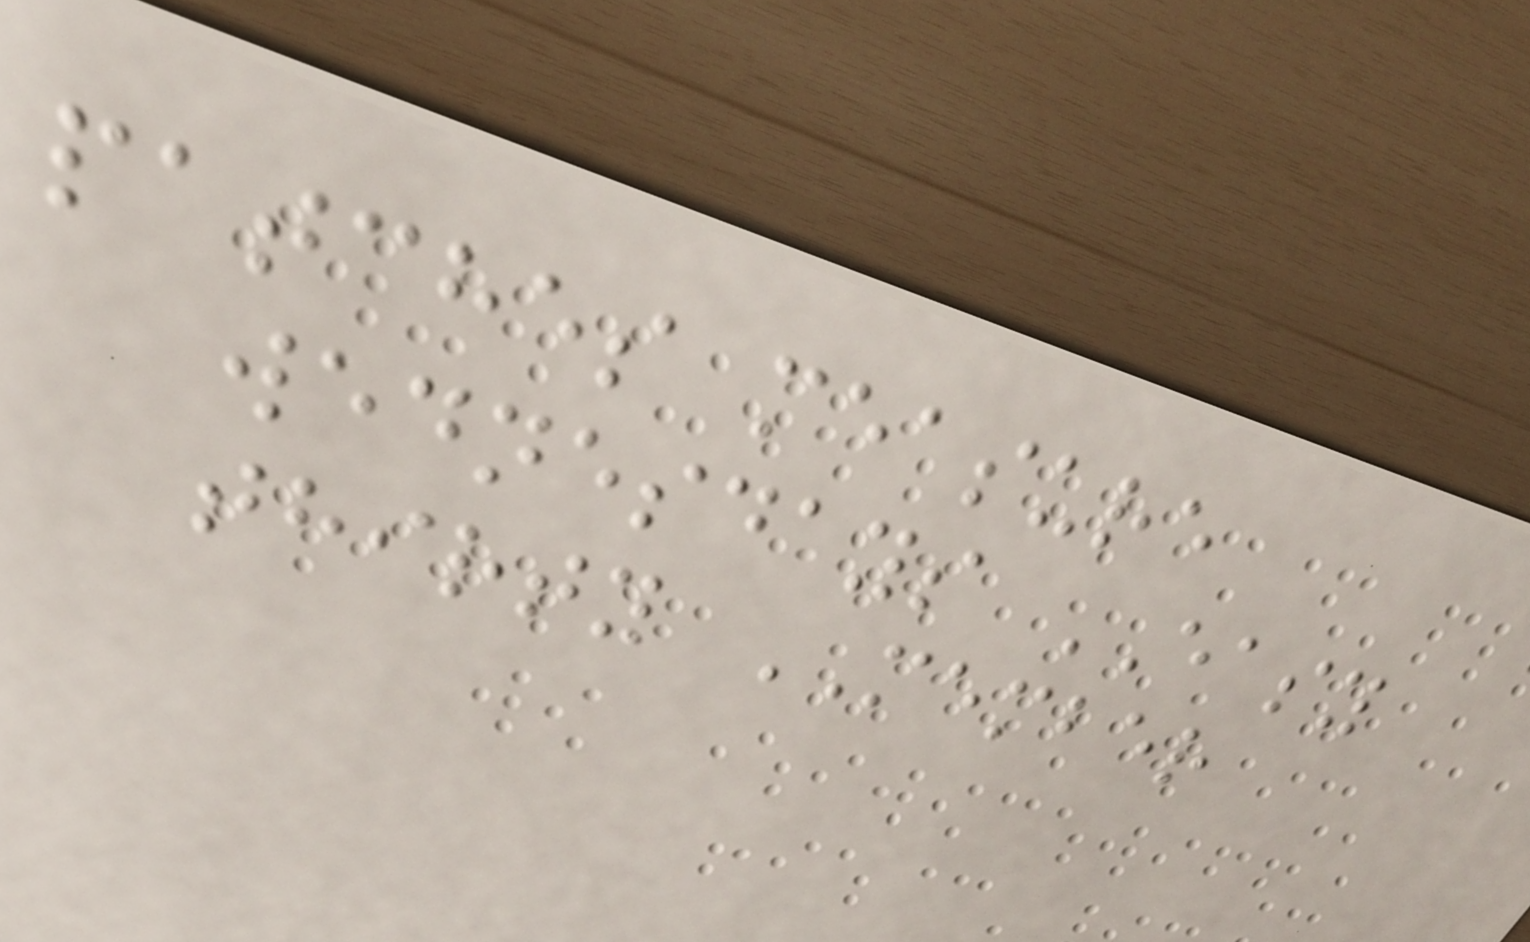patches measure
wednesdays EASY
thirty MEMBER
